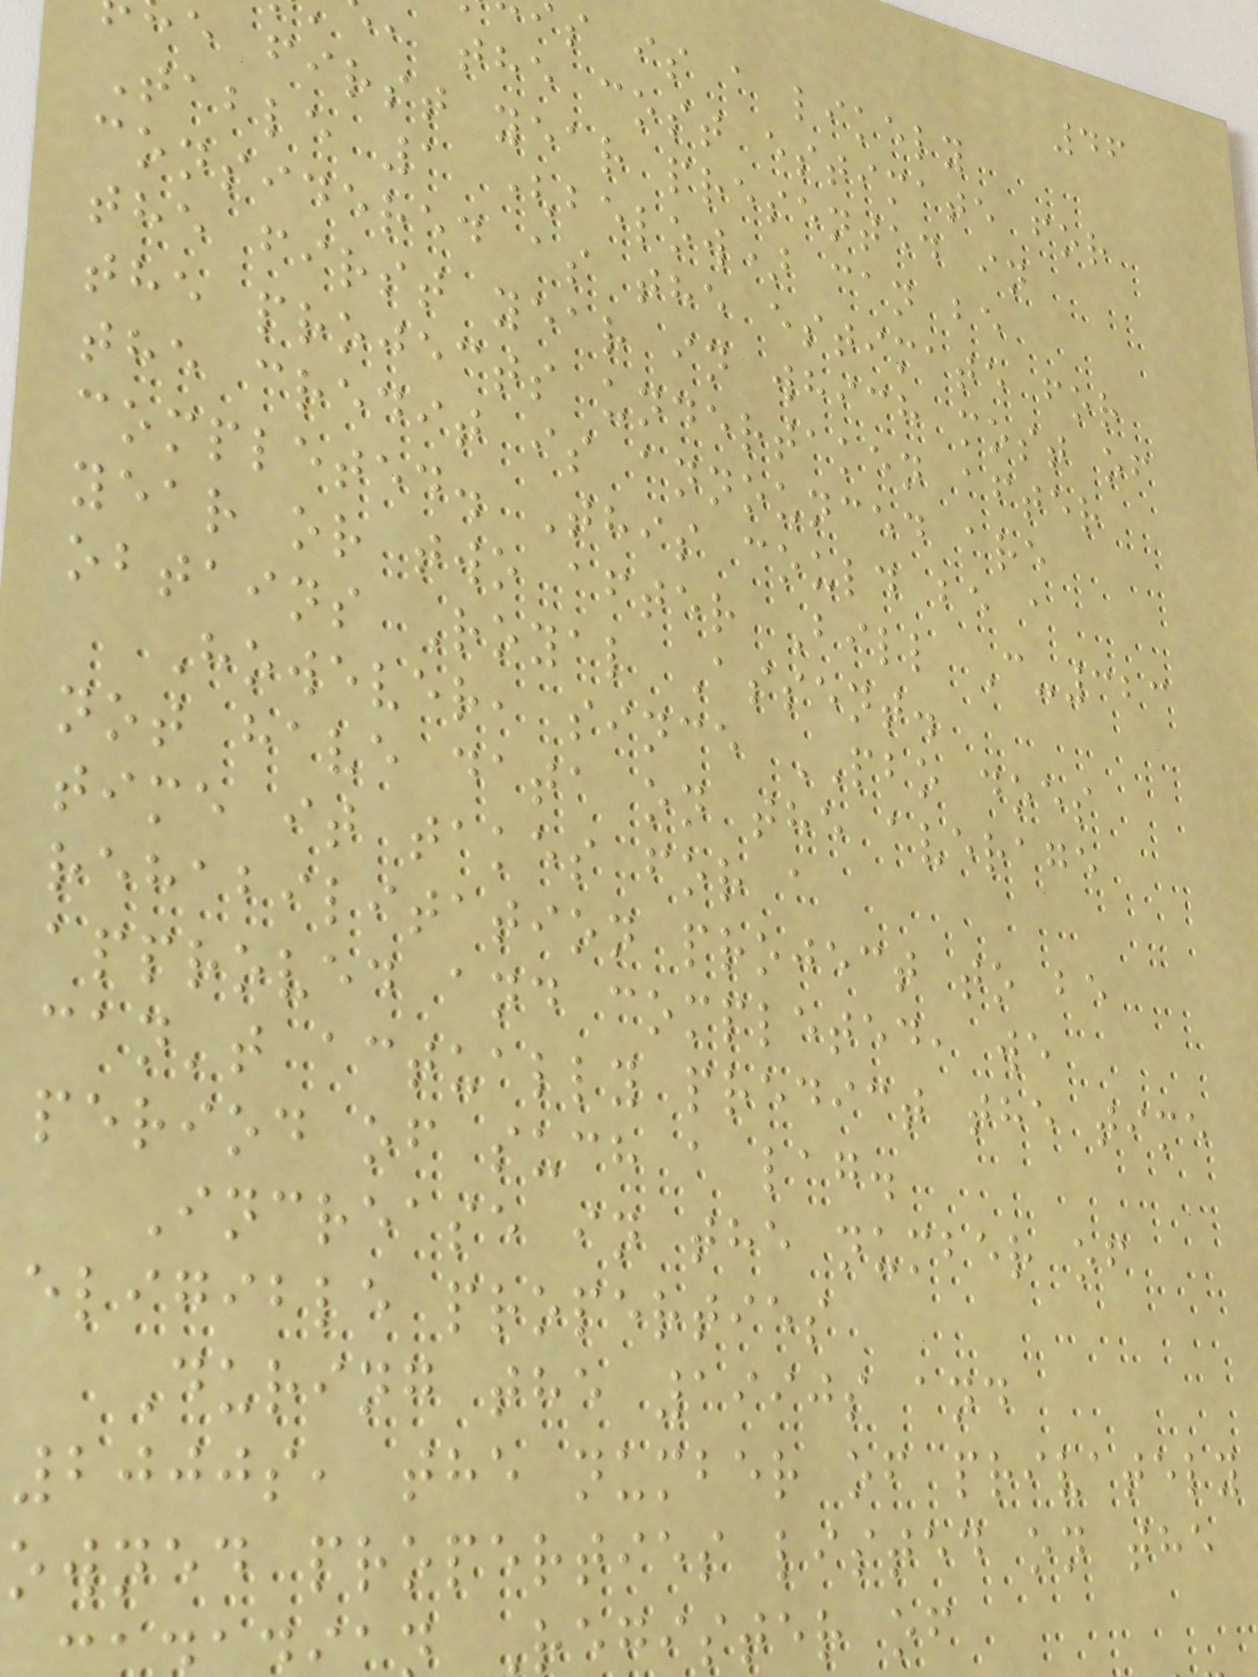46
s is a likely
, the cost estimate for
e first year presented in
Table 1 (below) can be
considered as the estimate for
the first year in which most of
the projects undertaken after
the credit is announced are
completed. This could be a
year or two after Bill C-323
obtains Royal Assent.
However, since PBO does
not have data on the average
time it takes for a
rehabilitation project to be
approved and completed, we
can't actually predict the time
period of such a lag.
Increase in the number of
eligible properties
During the 1990s and
2000s, the number of privately
owned properties listed on the
Register of
